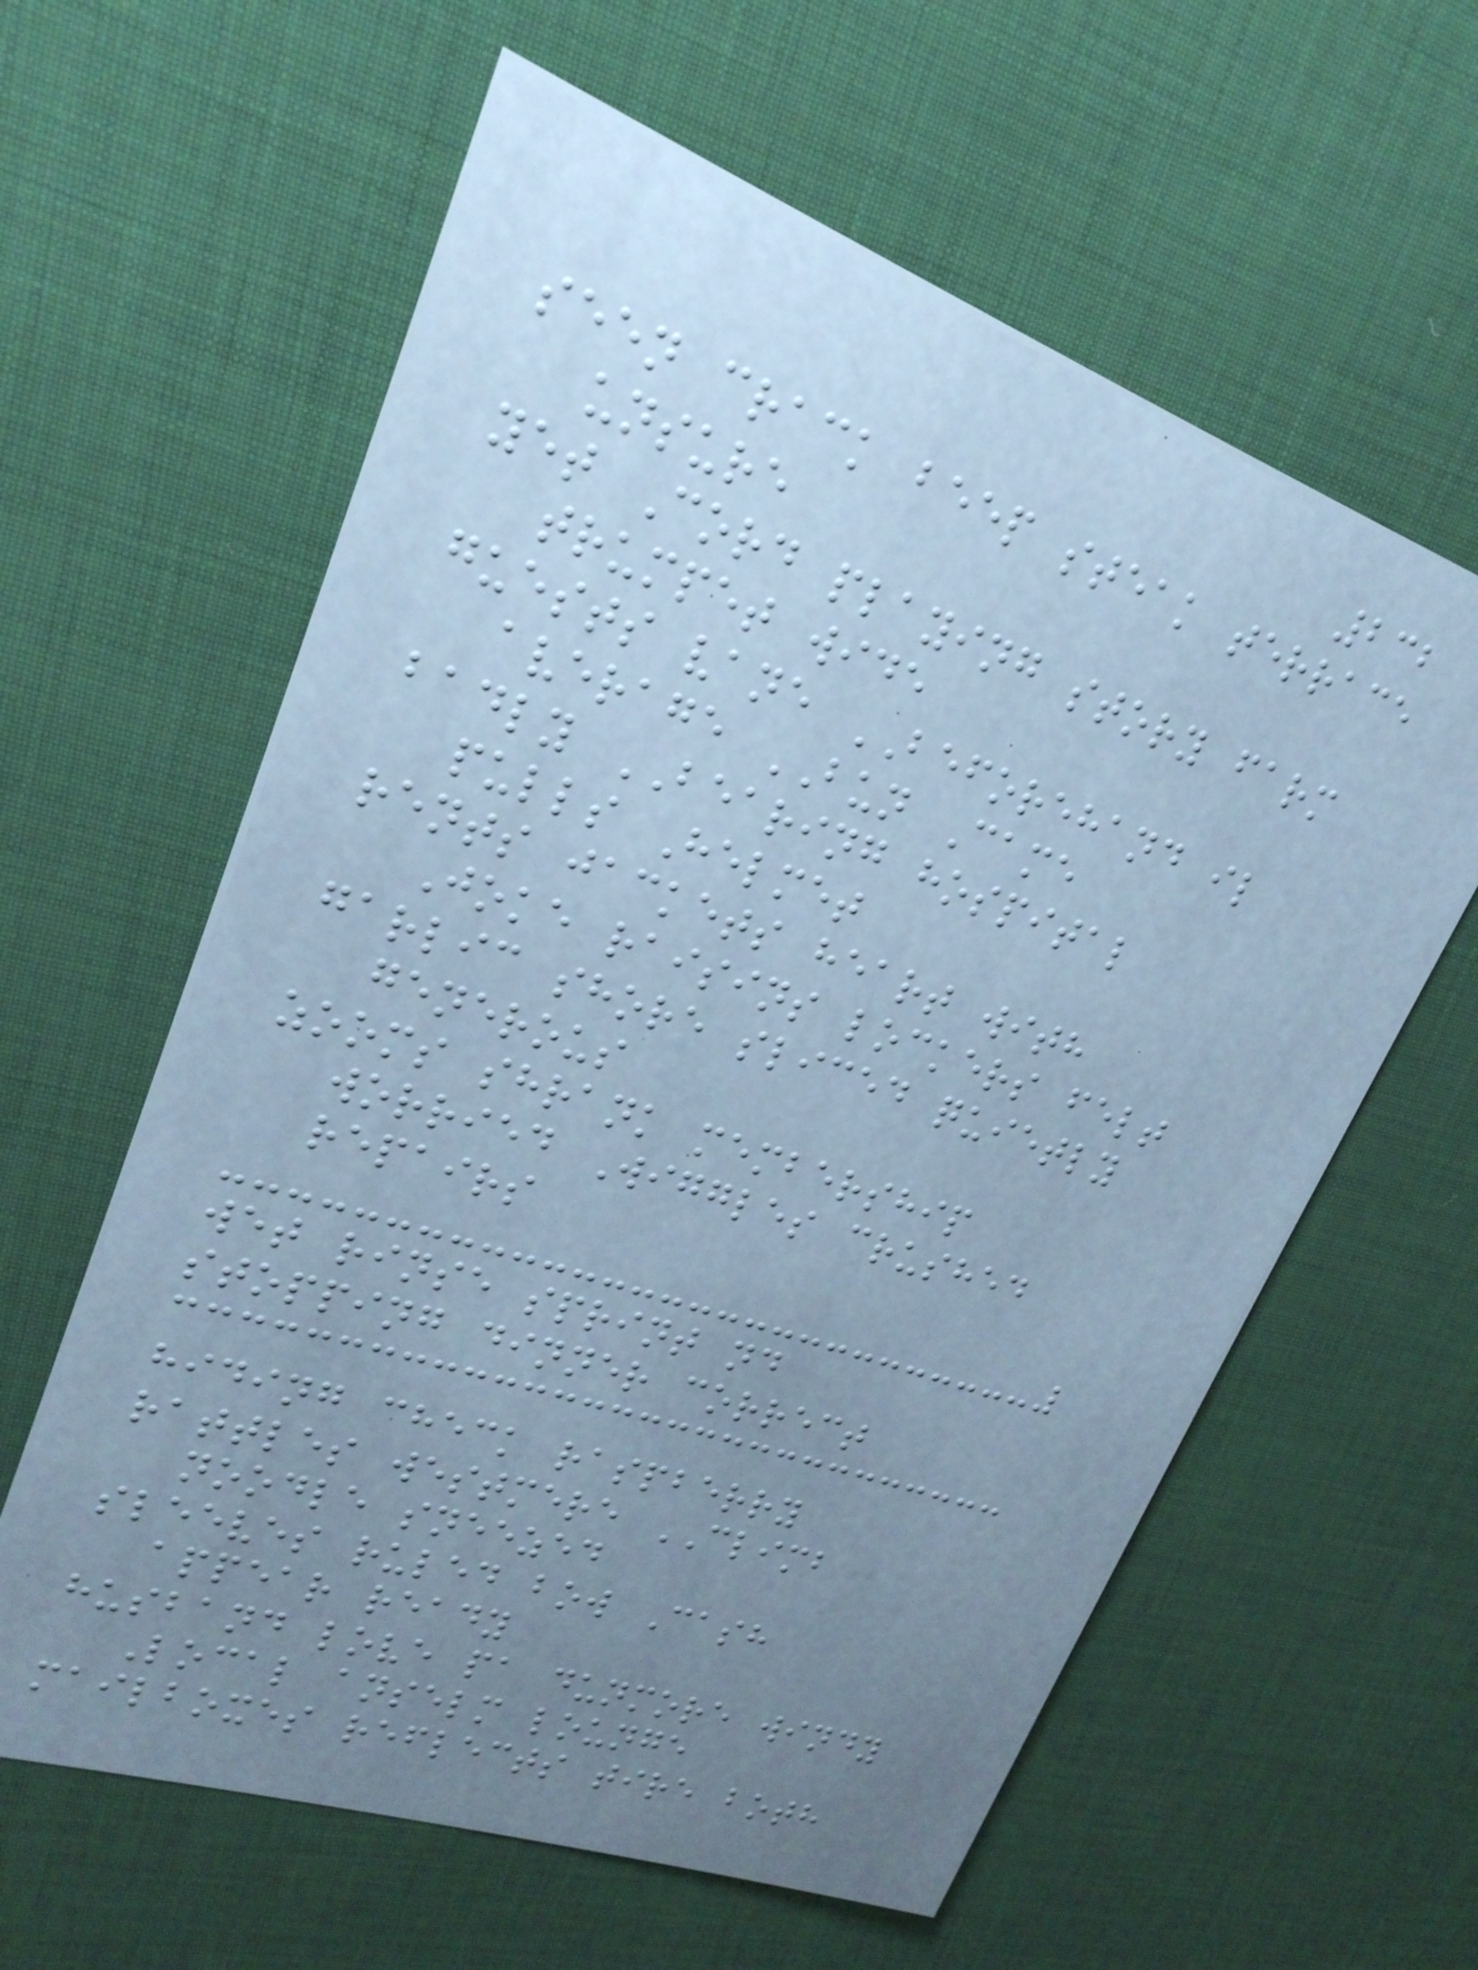232
seen crack beep steak terrace
unsure
yet Cord playing story farm
trumpet wide
guests vane BEFOREHAND il
average BUN Came
badly BEARING hospital
pulls Helmet
rents jackets heart with
Joke raisins lockers felt
garlic shore sliced quietly
generous
zooms shrank membership
worried Wiggles crushed
repairs
wet rinse sprint nd
stopping dinner correct
hiding check raspberry
rattles westmere CLIMB
noodle sneezed
sleeves ruled bow Cash
appear ready
husband love pa dunmore windy
Local anselm lounge
mailboxes reflects tire both
